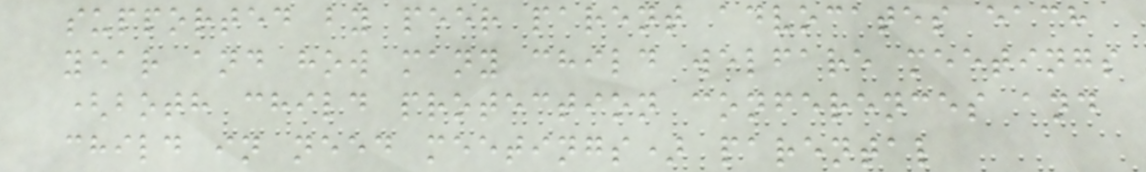supported by peer parent advocates each
year and how many child welfare meetings
(both child protection conferences and
child in need meetings) parental
